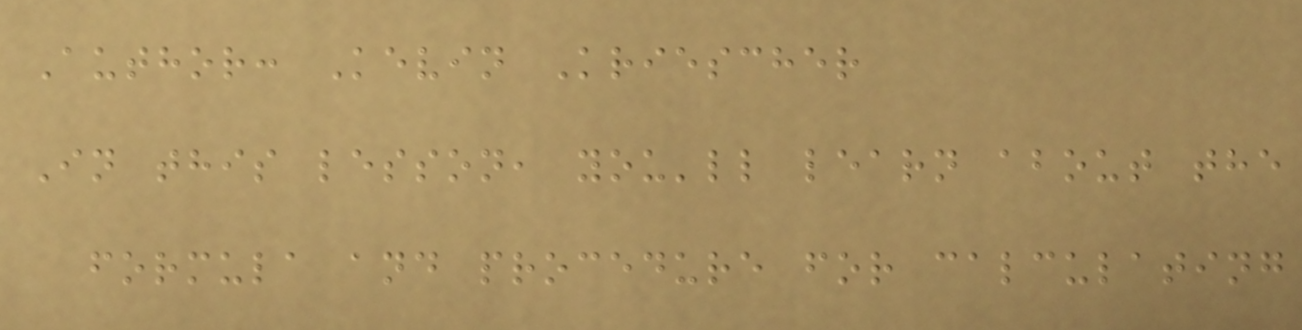Author: Kevin Kriescher
In this lesson, you'll learn about the
formula and procedure for calculating
